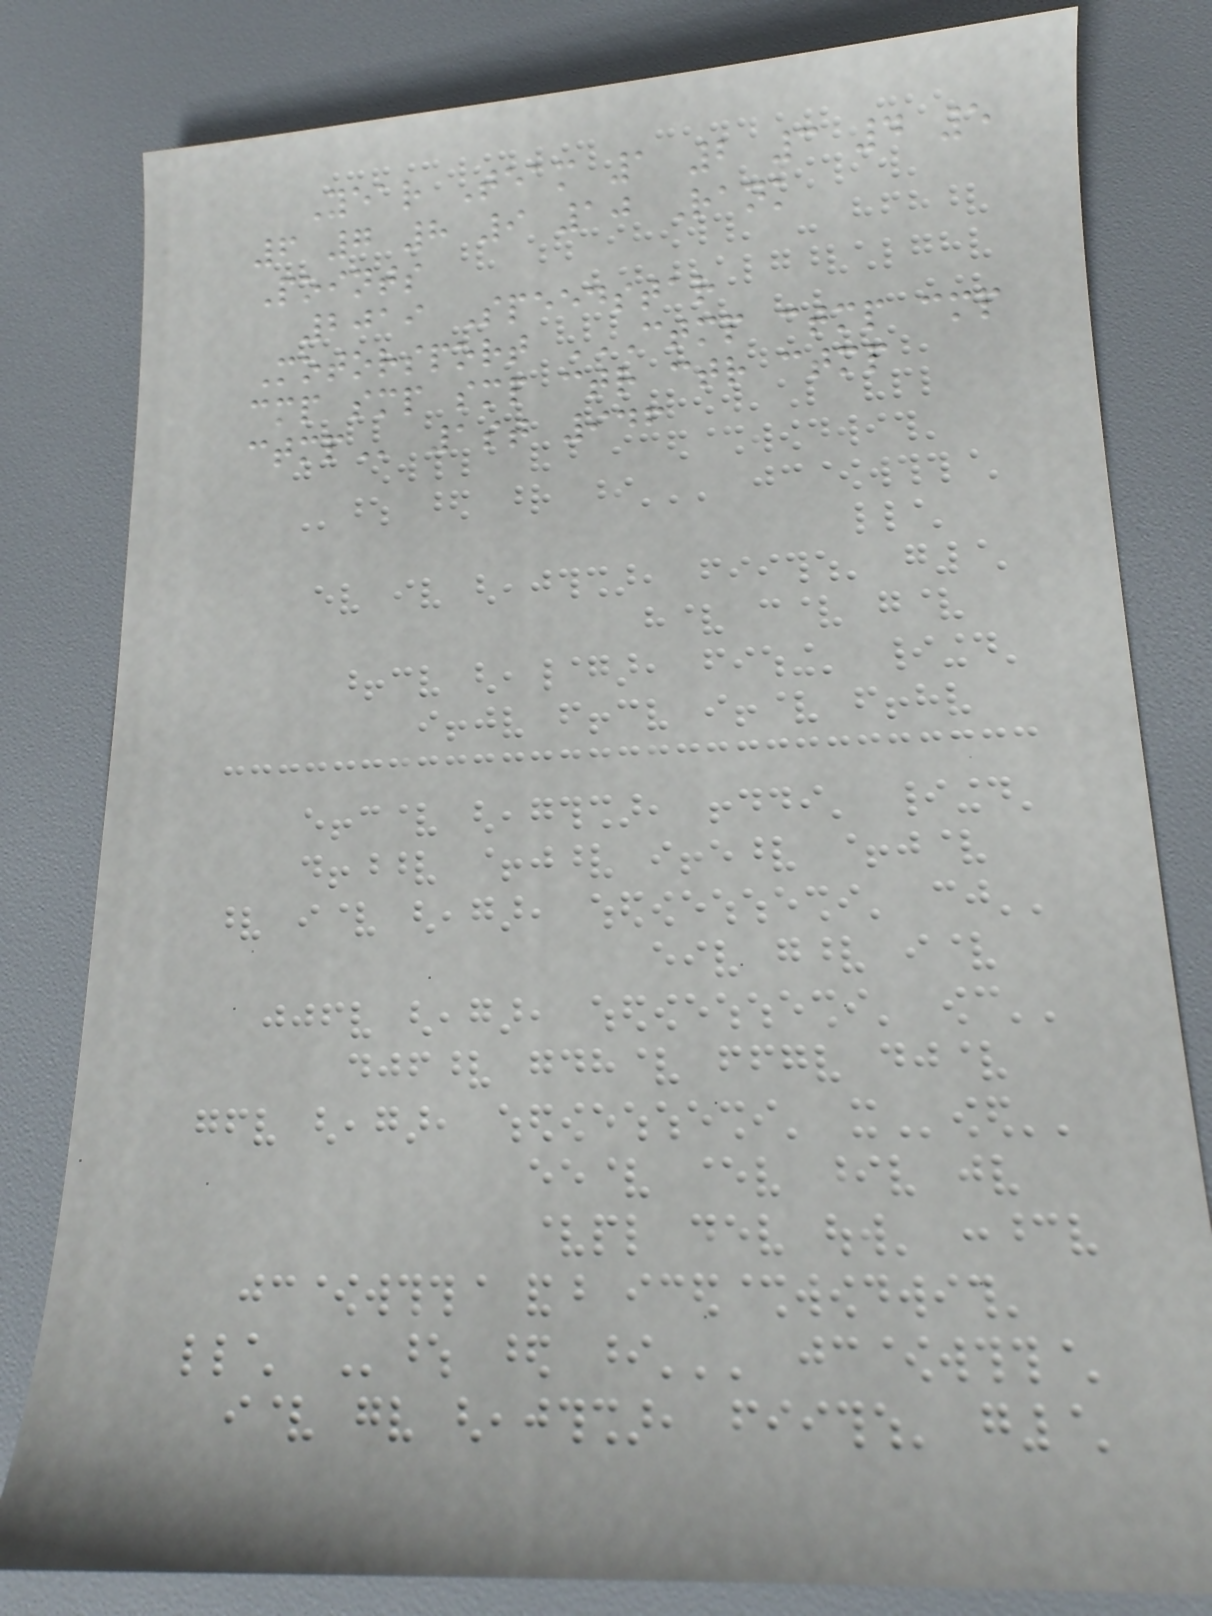Year Team 1 2 3 4 5
6 7 8 9 10 Rank
Points
2019 Speedstar
Motorsport CTMP CTMP CMP
CMP SMP SMP CTR CTR CTMP
CTMP 1st 946
